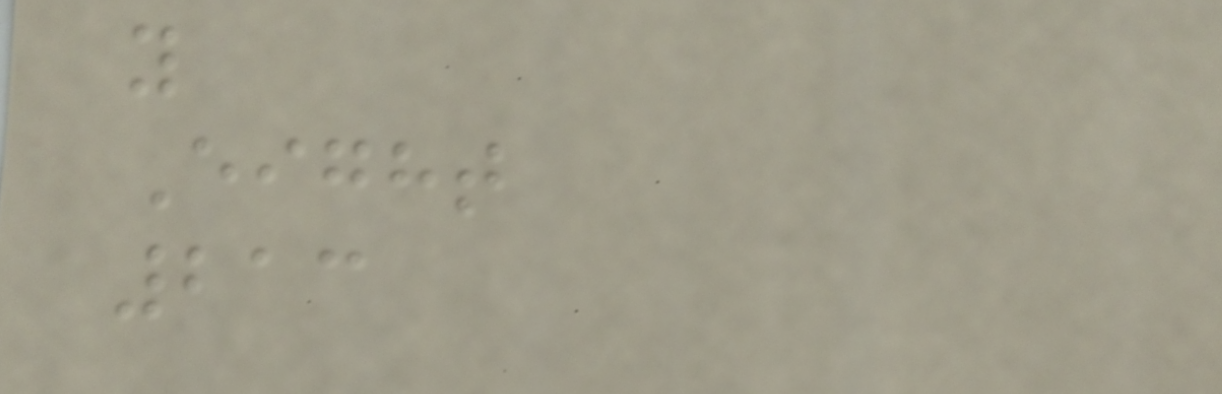y
Eight
213
